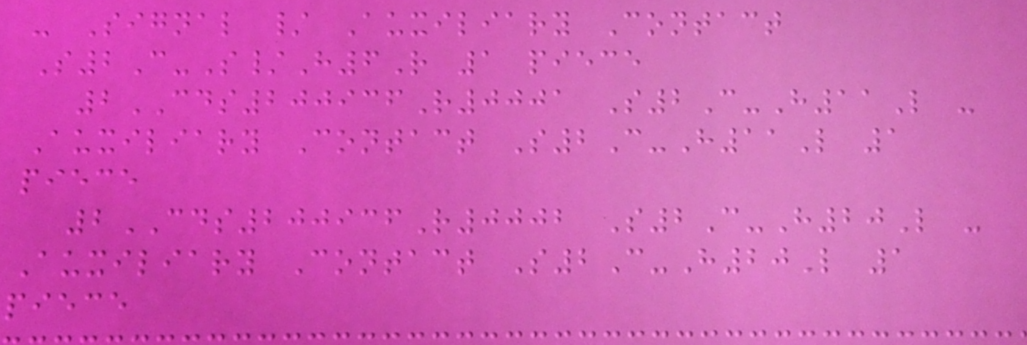- Signal / Auxiliary Contact
S2C-S/H6R 1 piece
2CDS200936R0001 S2C-H11L -
Auxiliary Contact S2C-H11L 1
piece
2CDS200936R0002 S2C-H20L -
Auxiliary Contact S2C-H20L 1
piece
